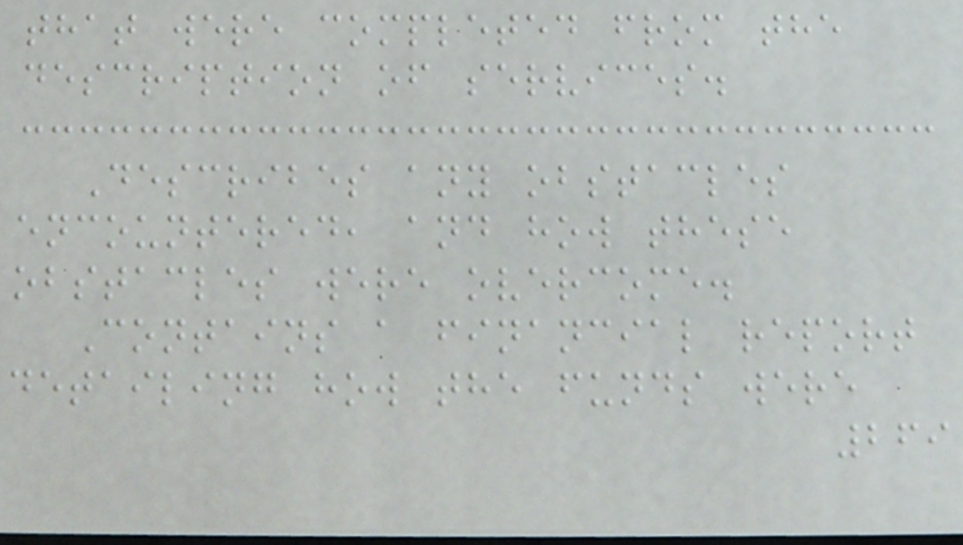that were completed from the
description of services.
Describes any obstacles
encountered, and how these
obstacles were overcome.
Contains a financial report
detailing how the funds were
269
